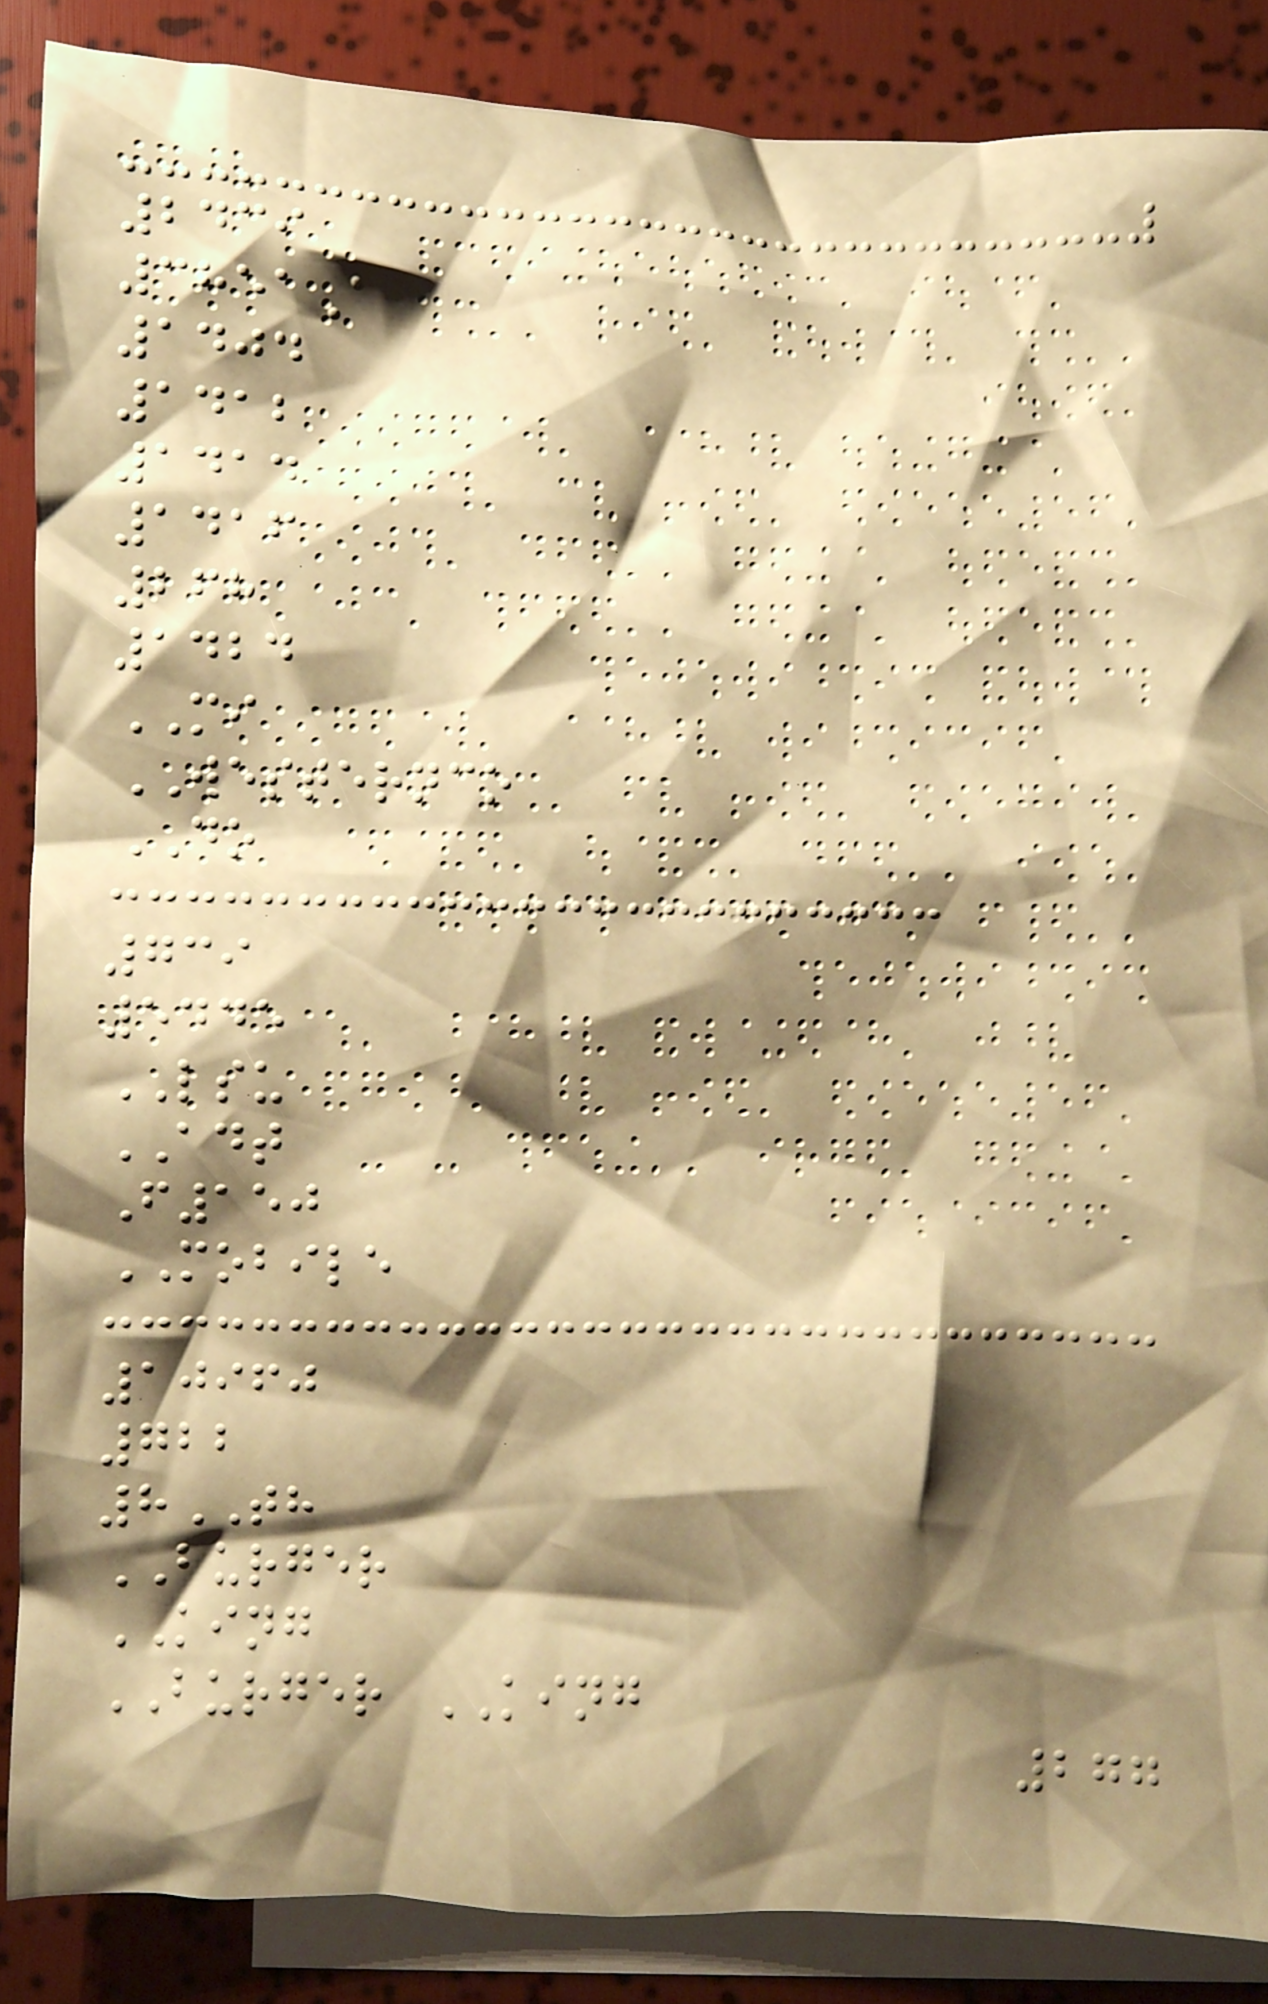2439
3851A
1404
1412
1414
1416
268
1424
MI
WESTERNCO
DO
739
5445
LSU
ADT
F150
MOBILE
10960
722
8TH
BURGER
KING
BURGER KING
277
